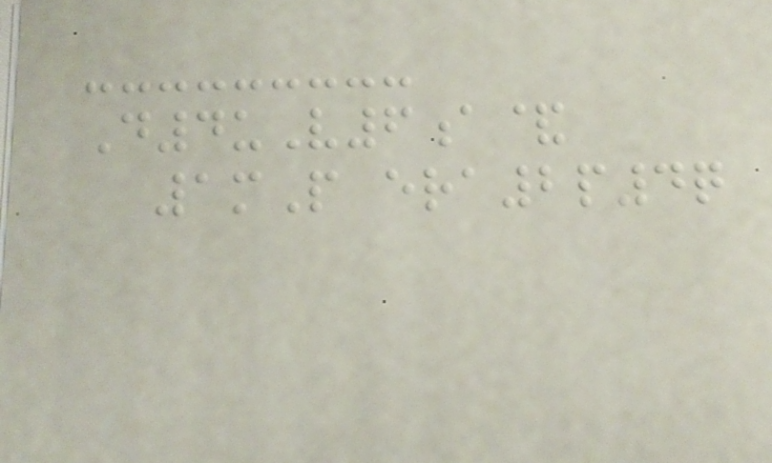D4uV6a&
1mP era2p4q
